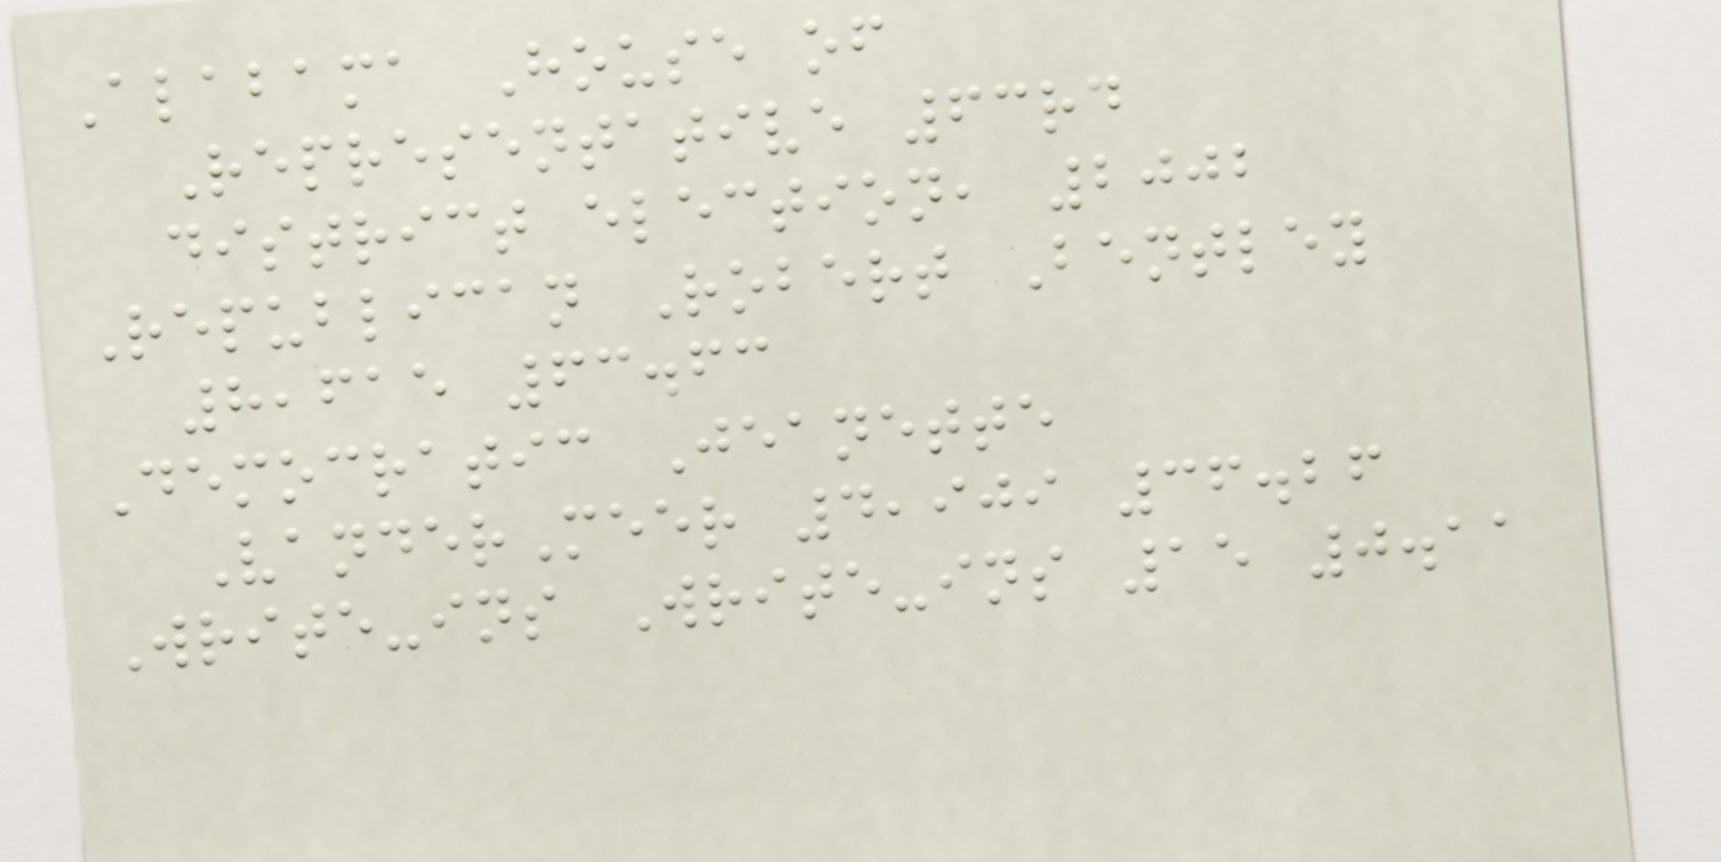Alabama House of
Representative 63rd
district election, 2002
Republican Robert Bentley
8,615 63.63
Democratic Jeanette
VanderMeer 4,909 36.26
Write-ins Write-ins 15 0.11
